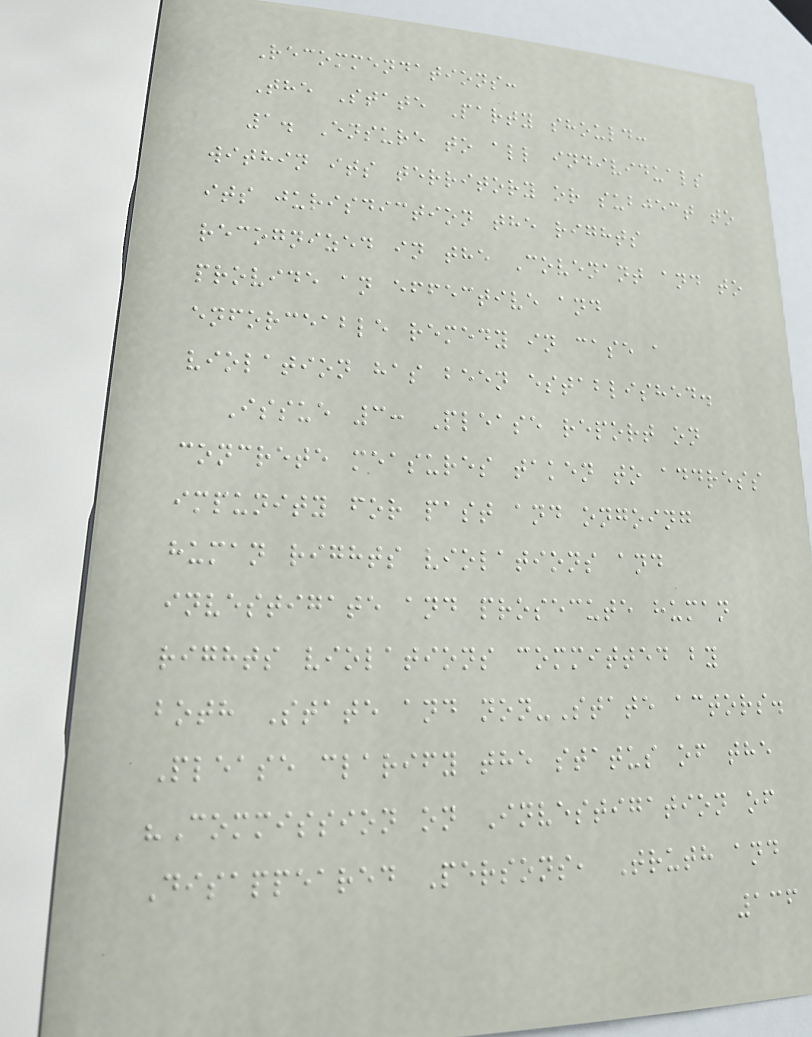Recommendations:
The State Party should:
1. Ensure to all individuals
within its territory or subject to
its jurisdiction the rights
recognized in the Covenant and to
provide an effective and
enforceable remedy in case a
violation has been established.
Issue 3: Please report on
concrete measures taken to address
impunity for past and ongoing
human rights violations and
investigate and prosecute human
rights violations committed by
both State and non-State actors.
Please clarify the status of the
"Commission on Investigation of
Disappeared Persons, Truth and
136
